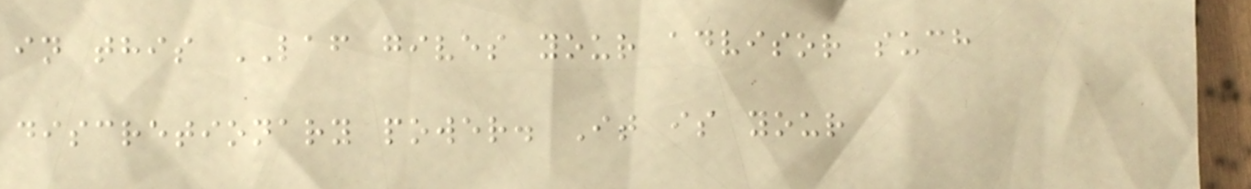in this LAF gives your advisor such
discretionary power. It is your
